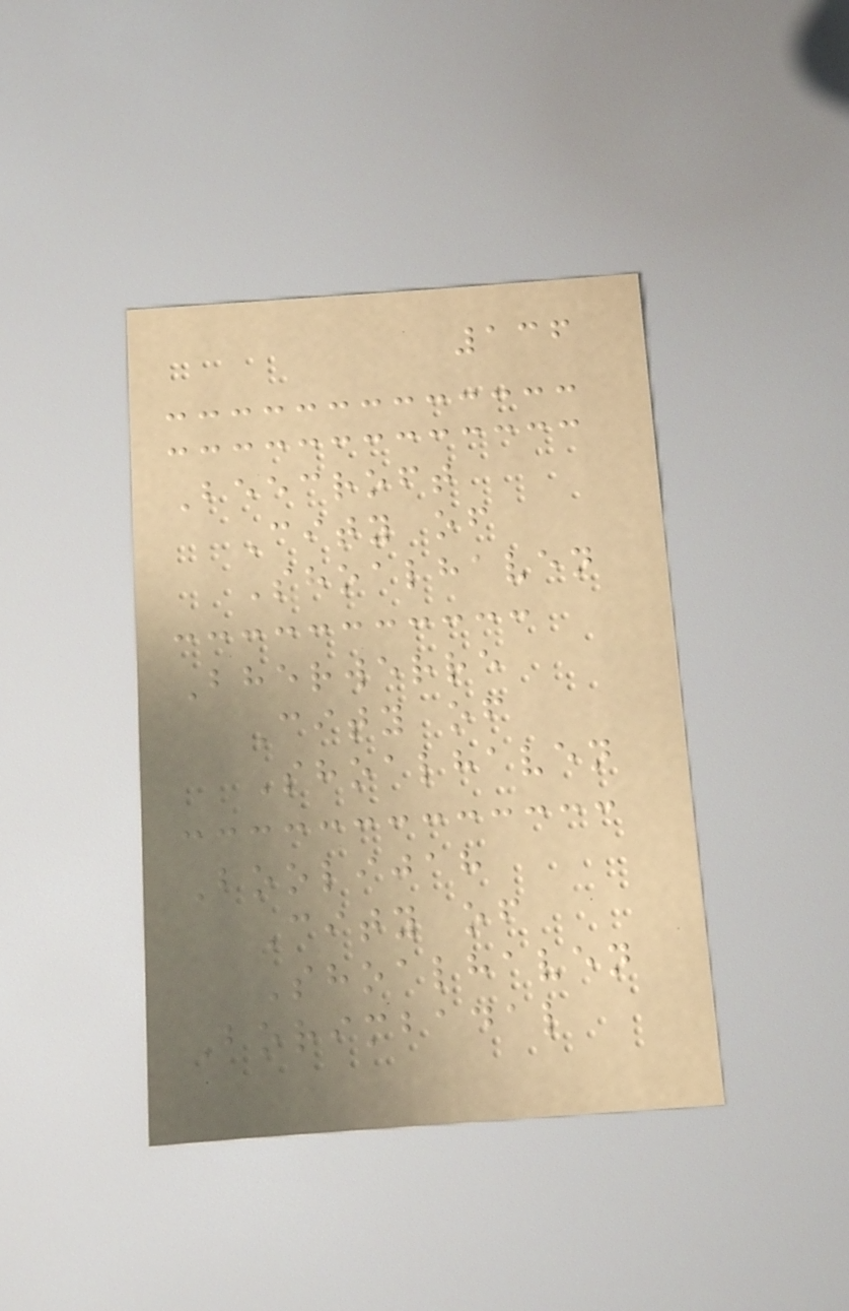136
Beecroft
City of
Shoalhaven
Bherwerre
City of
Shoalhaven
Boolijah
City of
Shoalhaven
Borimbadal
